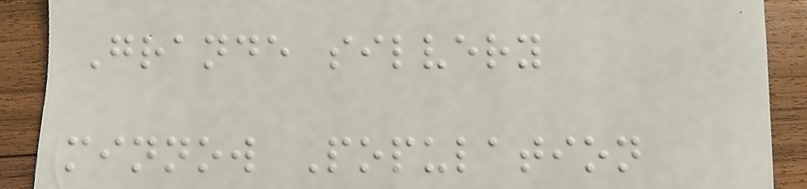Grande silvery
minnow Population
